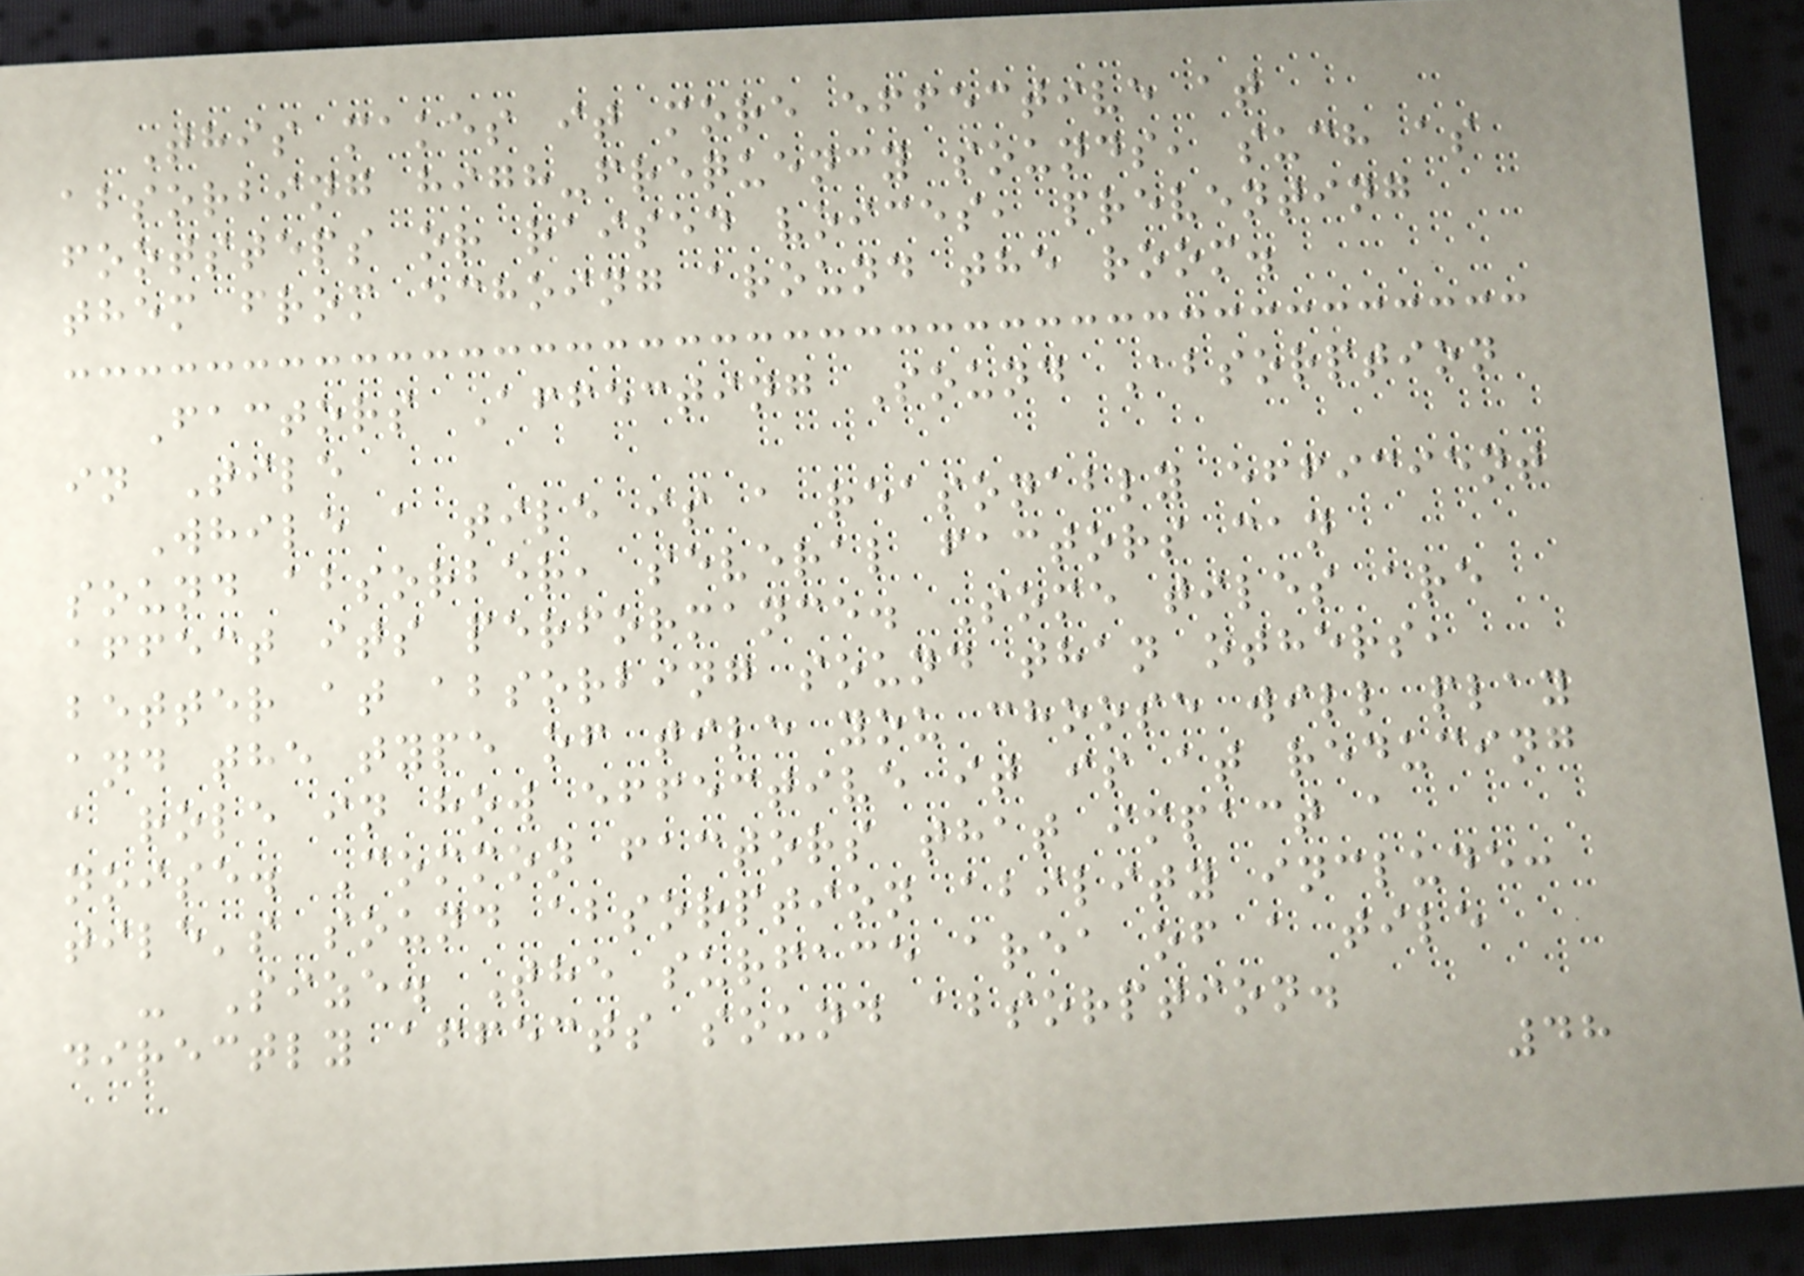This makes it more effective at
absorbing high-frequency sounds, such as
footsteps or raised voices, preventing
them from echoing around the room.
Factors Affecting Sound Absorption
in Tile
While a tile is a reasonably efficient
sound absorber, several factors can
affect its performance. Some tiles are
better at absorbing sound than others,
and the type of tile you choose will play
a role in how effective it is at reducing
noise. Common factors that impact a
tile's sound absorption ability include:
- Size. The surface area of a tile
directly affects sound absorption.
48
